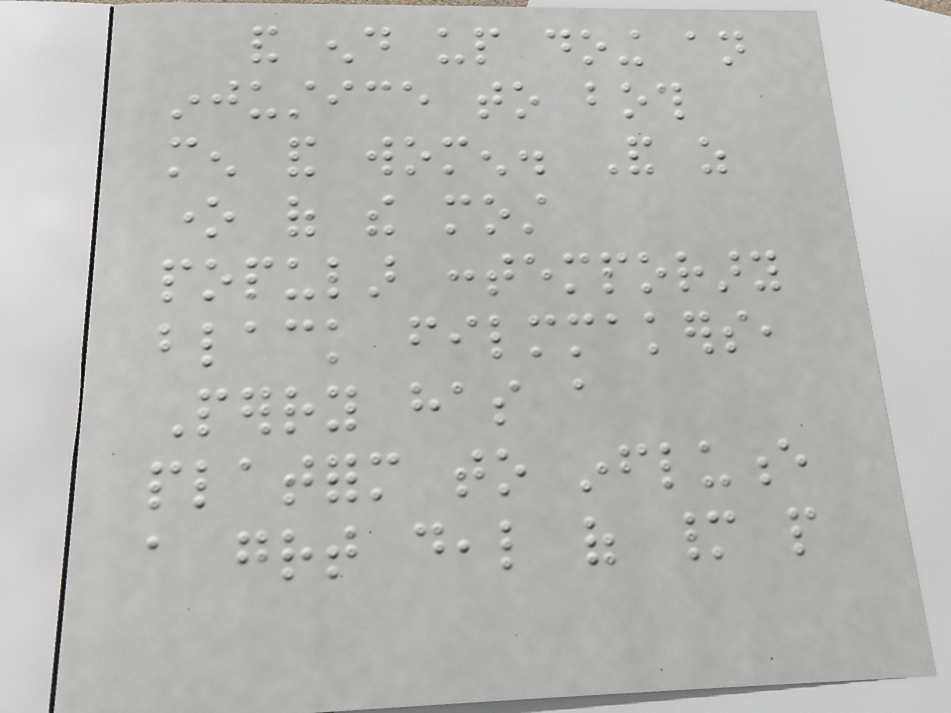and end up doing an
injustice to both
men and women. And as
one of the most
popular contemporary
black filmmakers,
Perry has a
platform to influence
a great deal of many people
